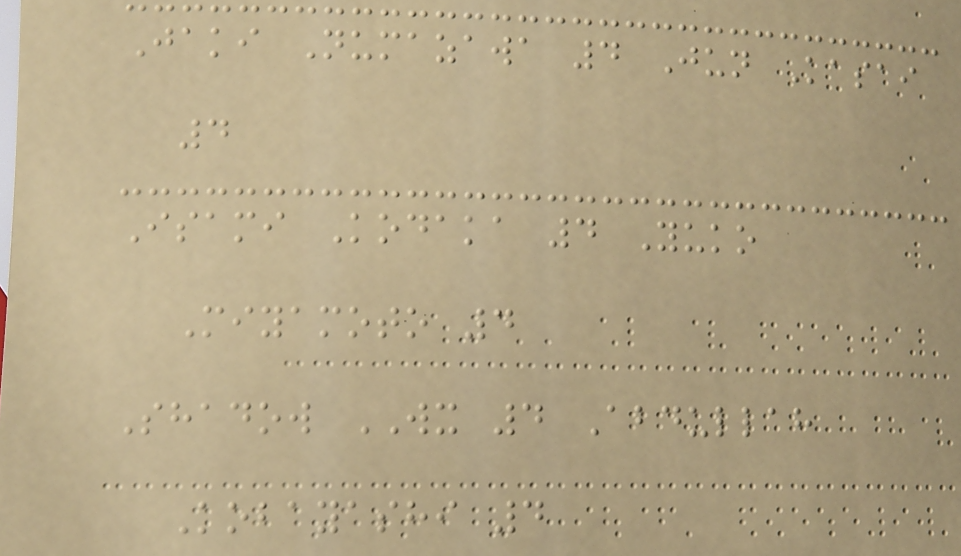Jaki Numazawa 4 Jun Kasai
4
Isami Kodaka 4 Yuko
Miyamoto 4
Shadow WX 4 Abdullah
Kobayashi 4
